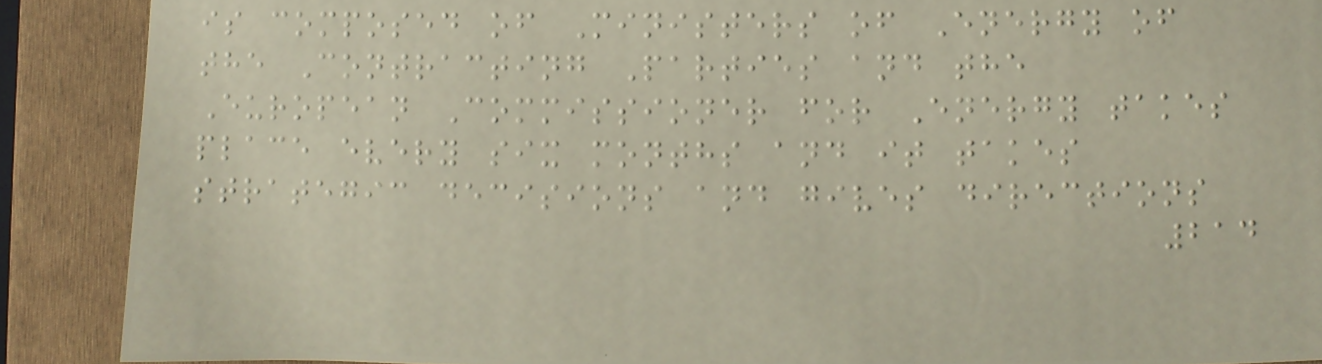is composed of Ministers of Energy of
the Contracting Parties and the
European Commissioner for Energy takes
place every six months and it takes
strategic decisions and gives directions
214
